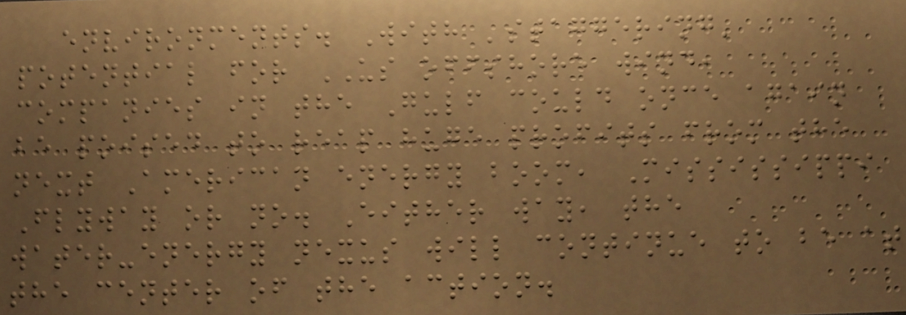environments. With 'staggering'
potential for US offshore wind,
companies in the Gulf could once again
be poised to reap huge profits from the
next American energy boom, Mississippi
Flyway or no. Either way, the
water-energy nexus will continue to be at
the center of the action.
